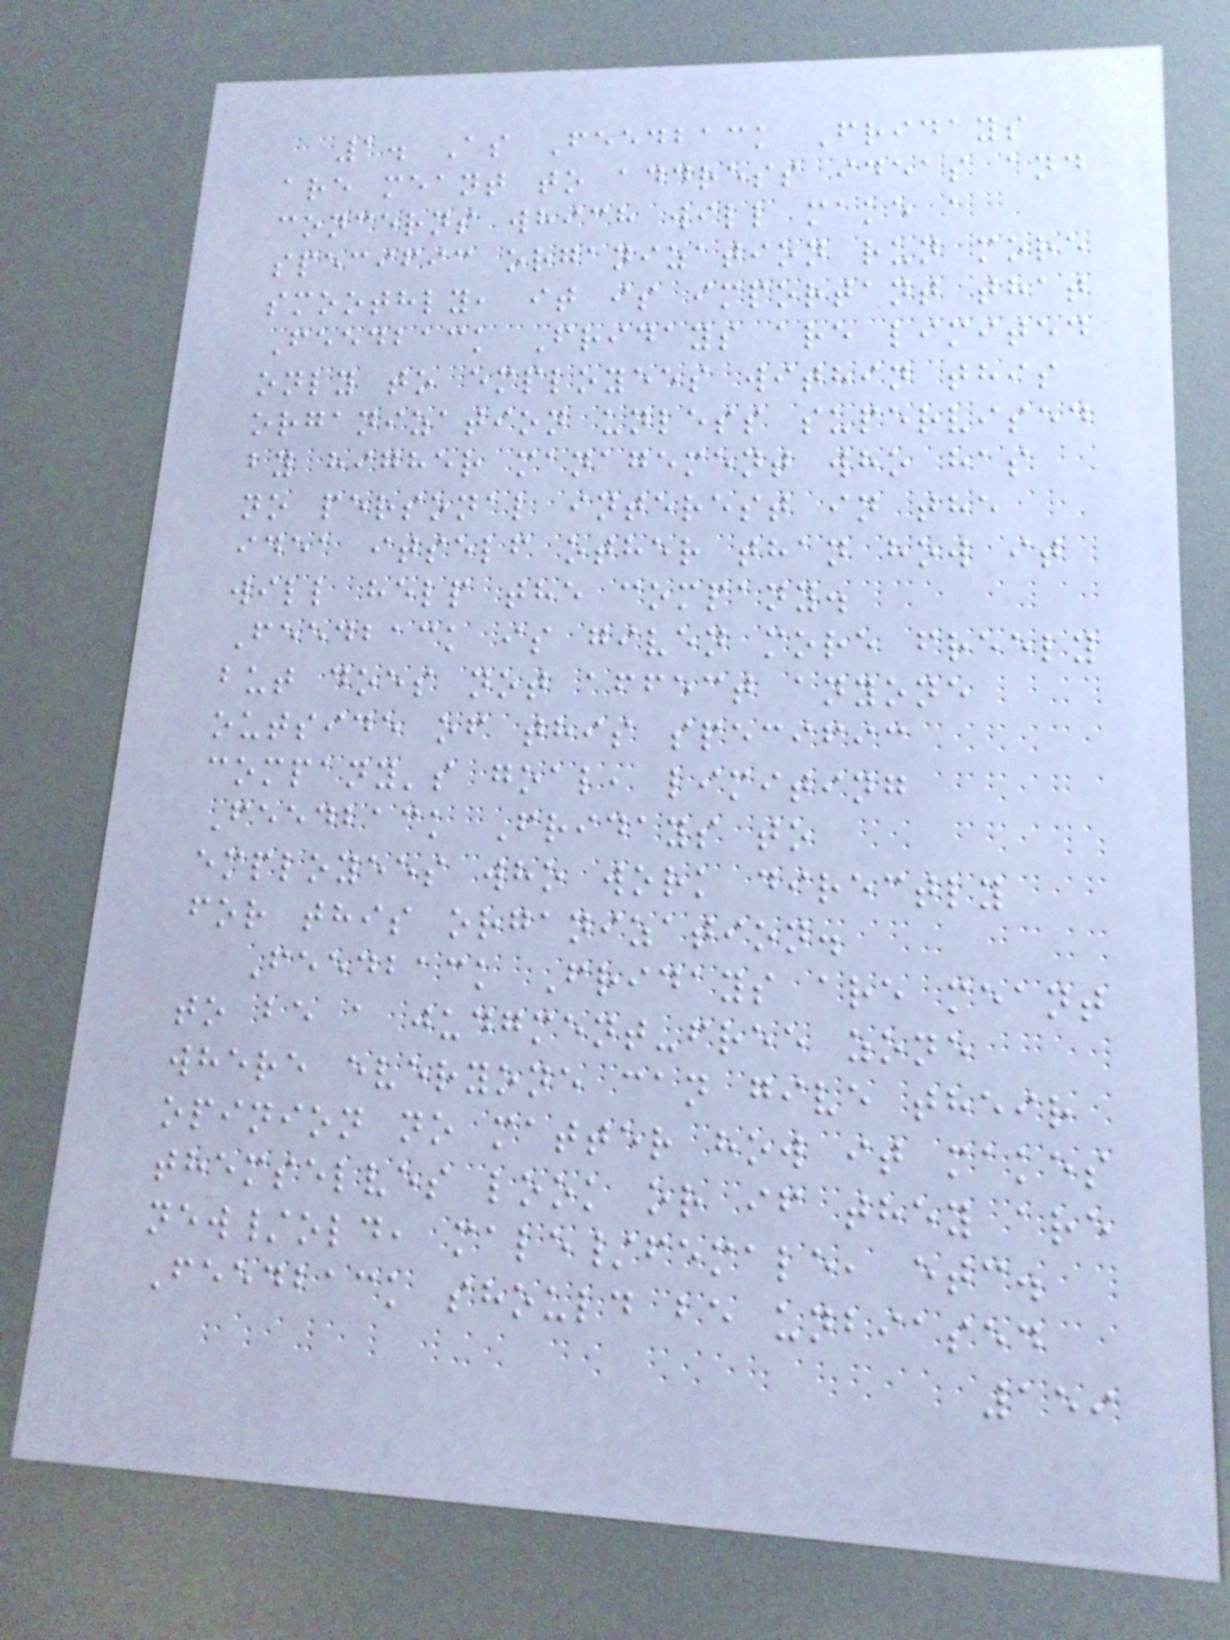1. As Feedback Fridays
are meant to address ideas and
concerns which will make a
specific organization run more
smoothly, it is important that
Feedback Fridays are limited
only to employees within this
organization unless supervised
by higher management who has
no personal interest in the
idea itself other than how it
will help the company.
Feedback is given more freely
but does not affect anyone
outside of this specific
company's goal, limiting
Feedback Fridays to
employees who work directly
for this organization.
Feedback Fridays are meant
to be a judgment-free zone
where everyone can give their
opinion no matter how it makes
themselves look or if they are
new/old, male/female, etc.
Feedback should be unbiased
159
